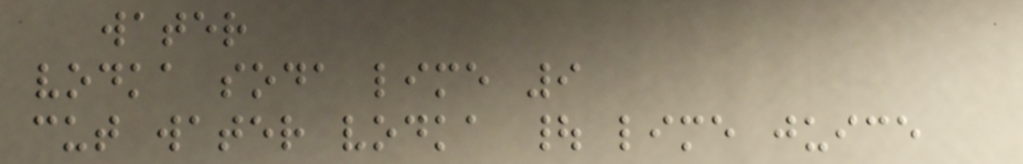water
vodka soda lime 9
cut water vodka | lime juice
